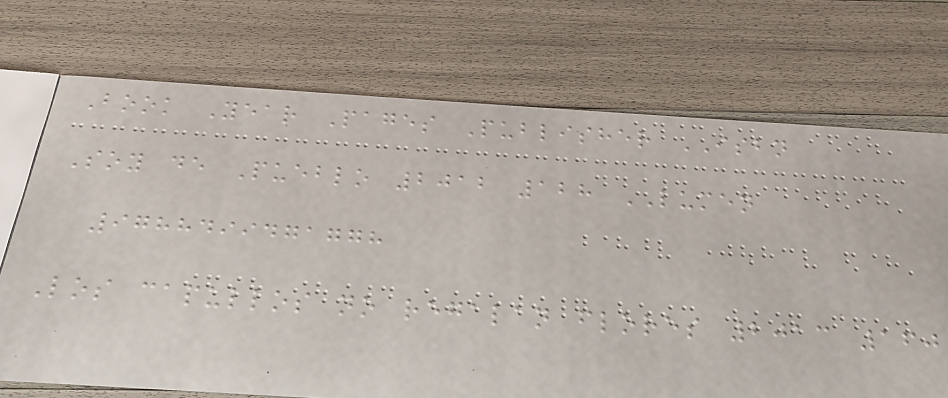Book Year Pages Publisher ISBN
Soy de Pueblo 2012 128 LUMEN
9788499471778
Los capullos no regalan flores 2013 160
